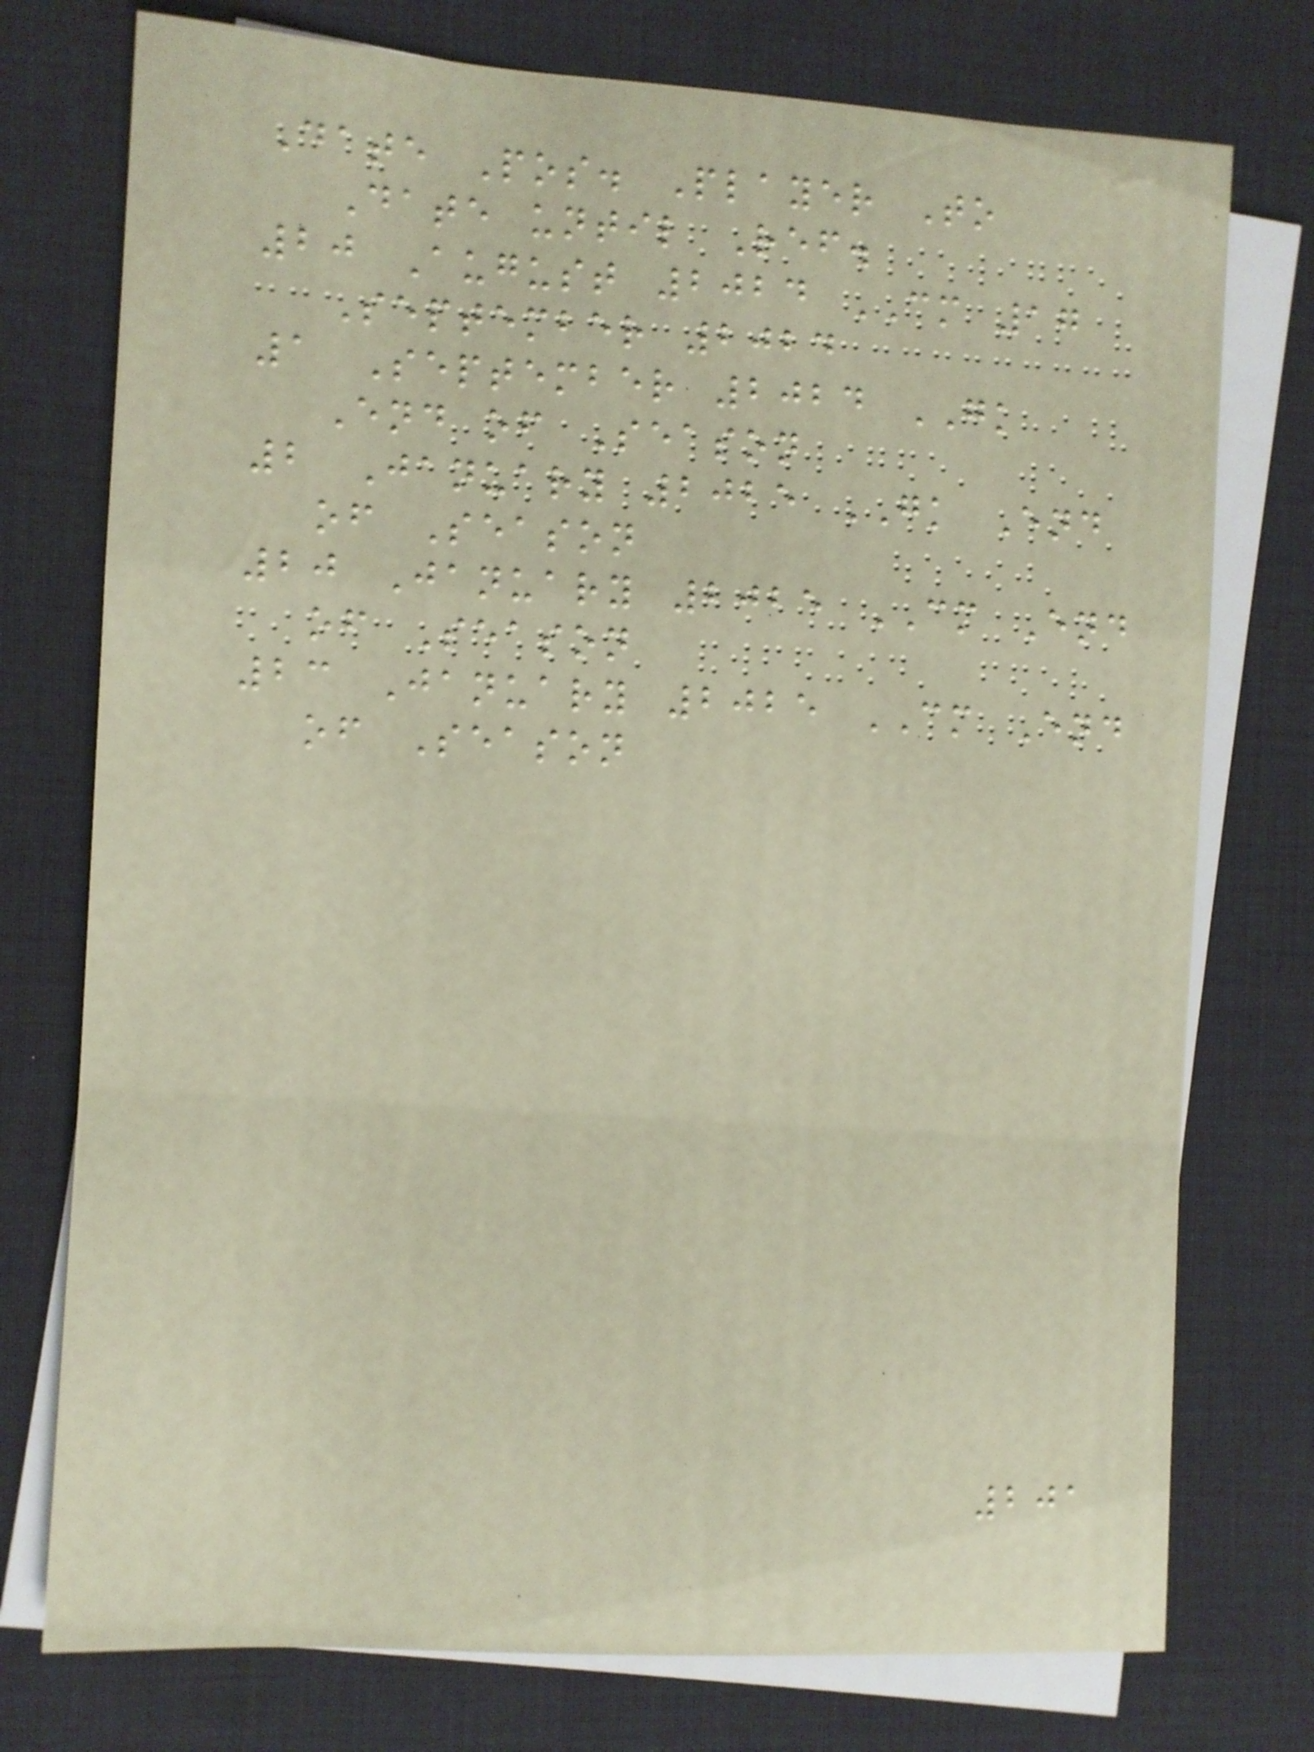Date Pos. Player To
Date until Ref.
20 August 2024 CM 17
September 2024
1 September 2024 GK
End of Season
2 January 2025 GK End
of Season
20 January 2025 CM End
of Season
23 January 2025 CM End
of Season
201
